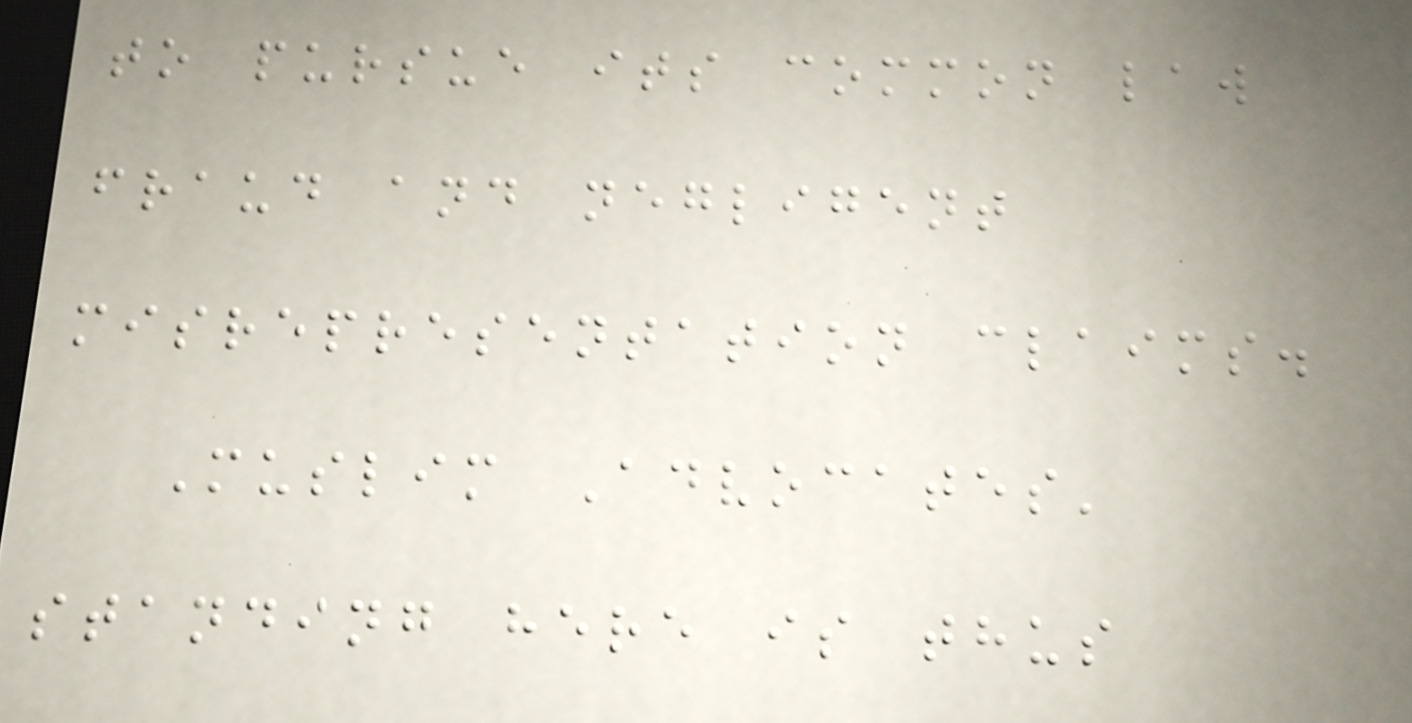to pursue its common law
fraud and negligent
misrepresentation claims.
Muslim Advocates'
standing here is thus
